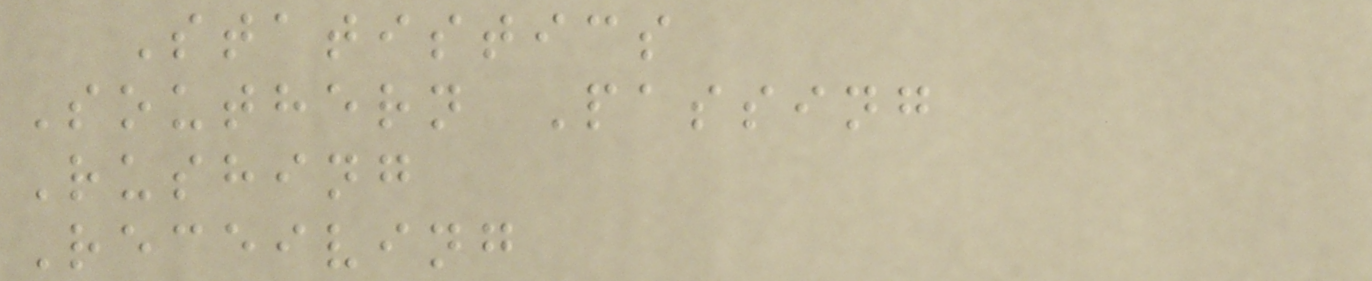Statistics
Southern Passing
Rushing
Receiving
